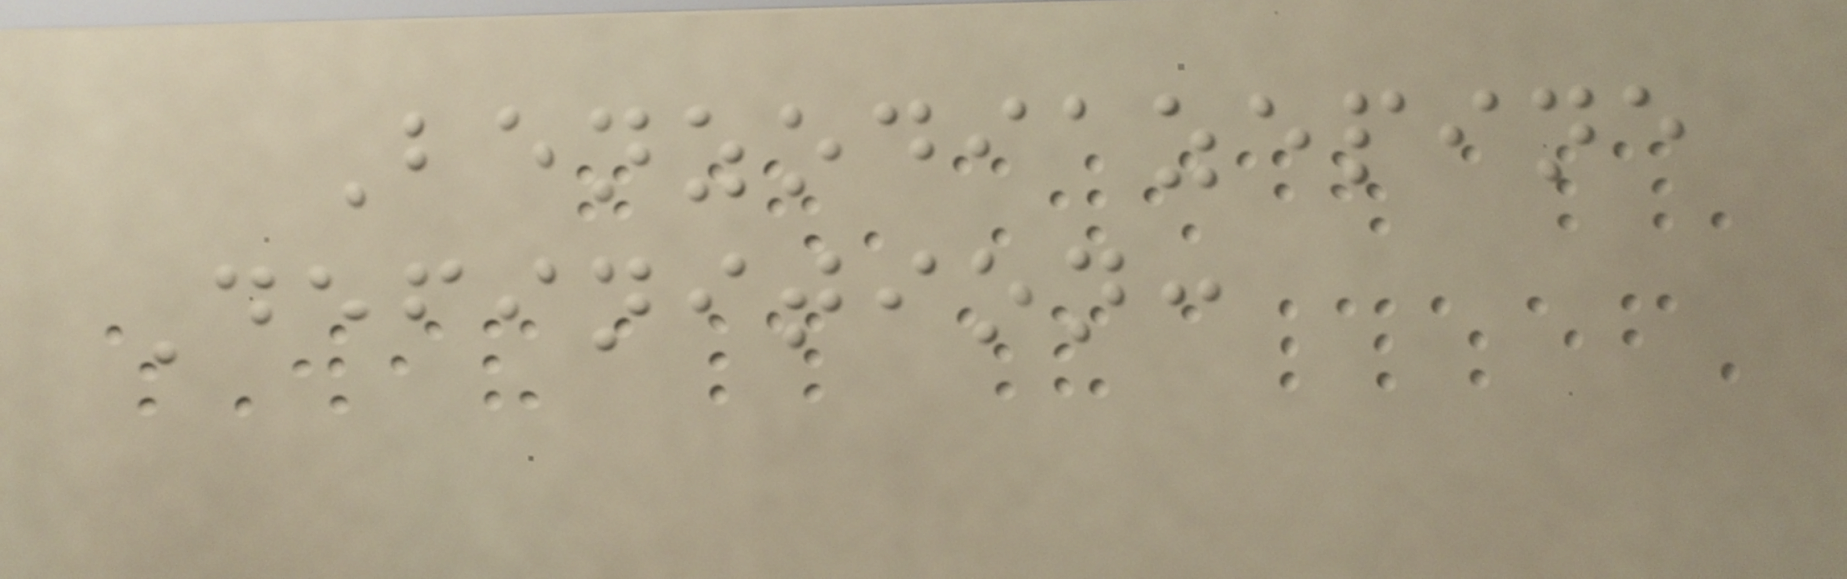Benzodiazepine
Definition:
